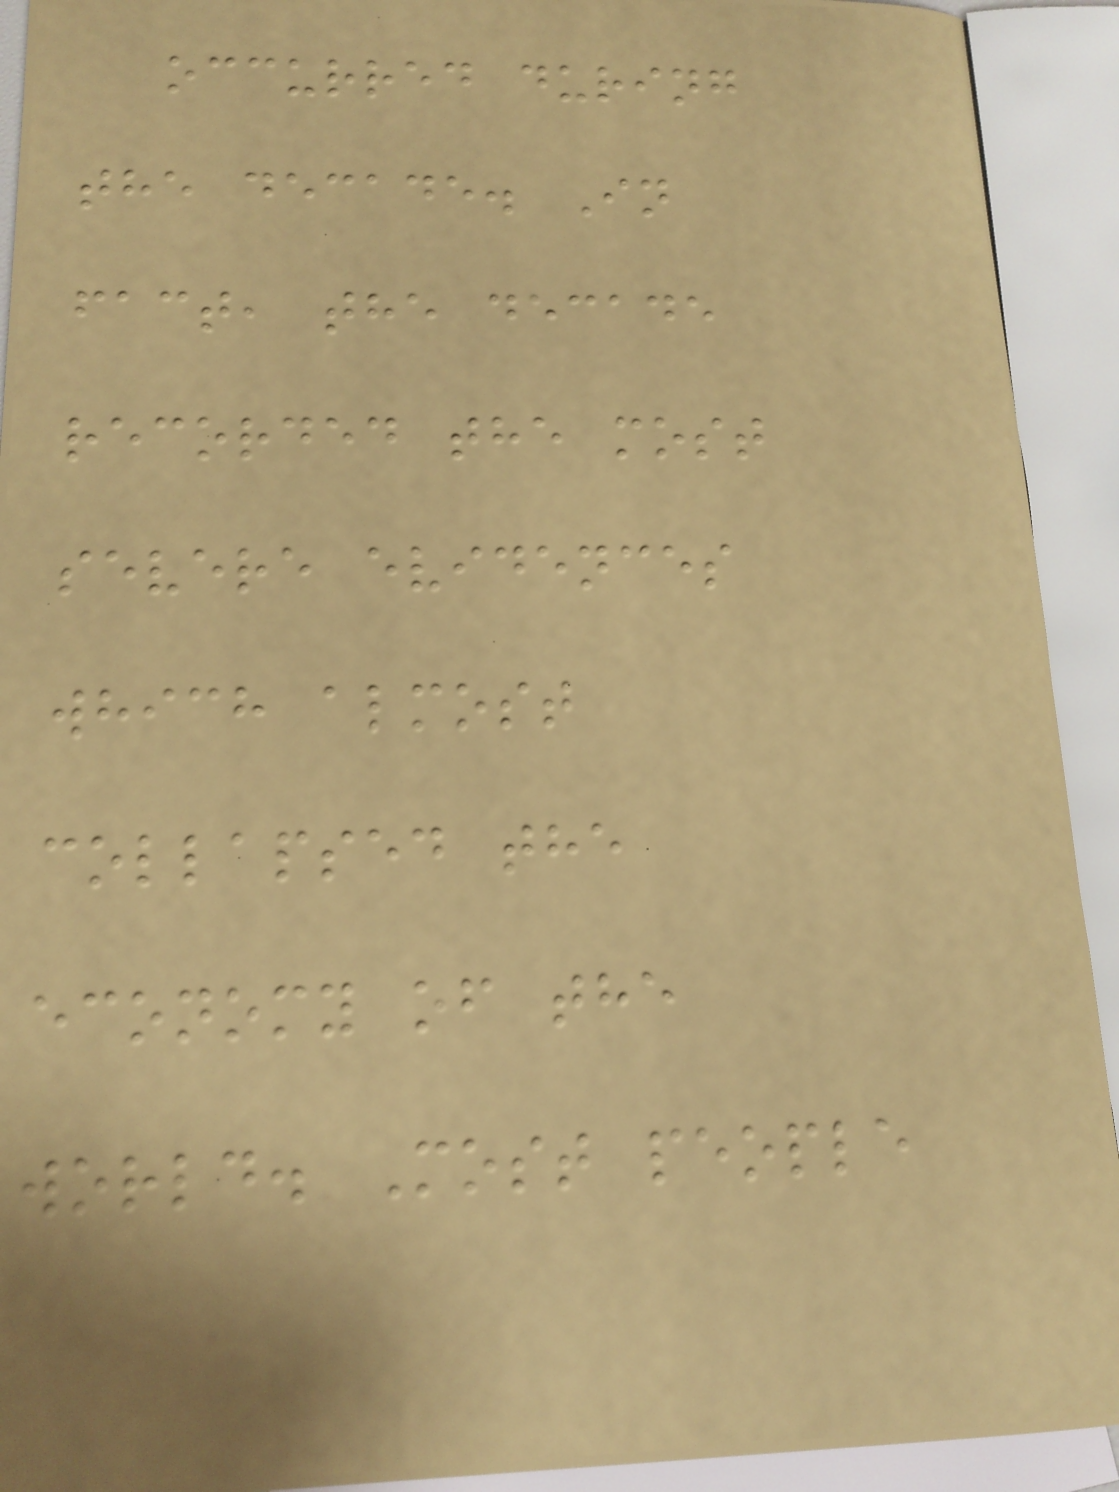occurred during
the decade. In
fact, the decade
recorded the most
severe evidences
which almost
collapsed the
economy of the
world. Most people
